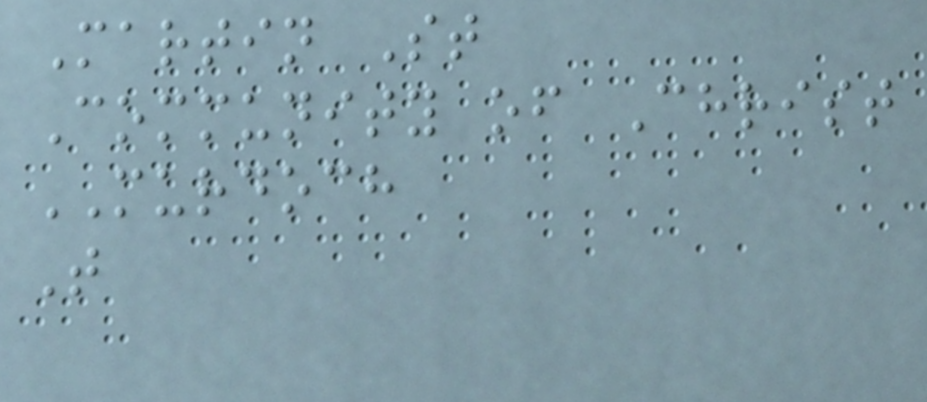Martin St
Community of Christ
MURDOCH
T
